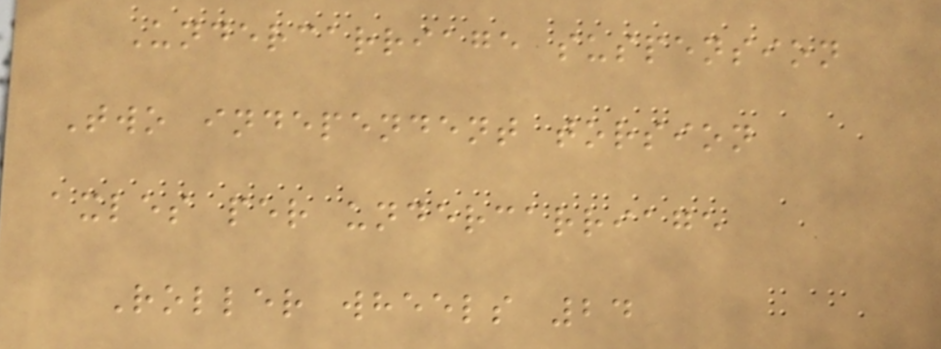Undercarriage suspension
Two independent torsion
axles per undercarriage
Roller wheels 24
